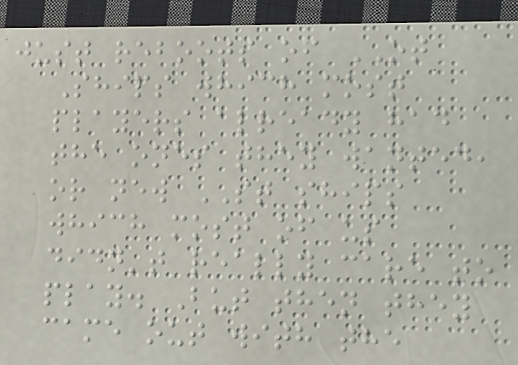just reboots of OT
Ships which most
players already had
the ones they wanted,
or new ST ships
which most of us
didn't really care to
play. But then they
came out with the
